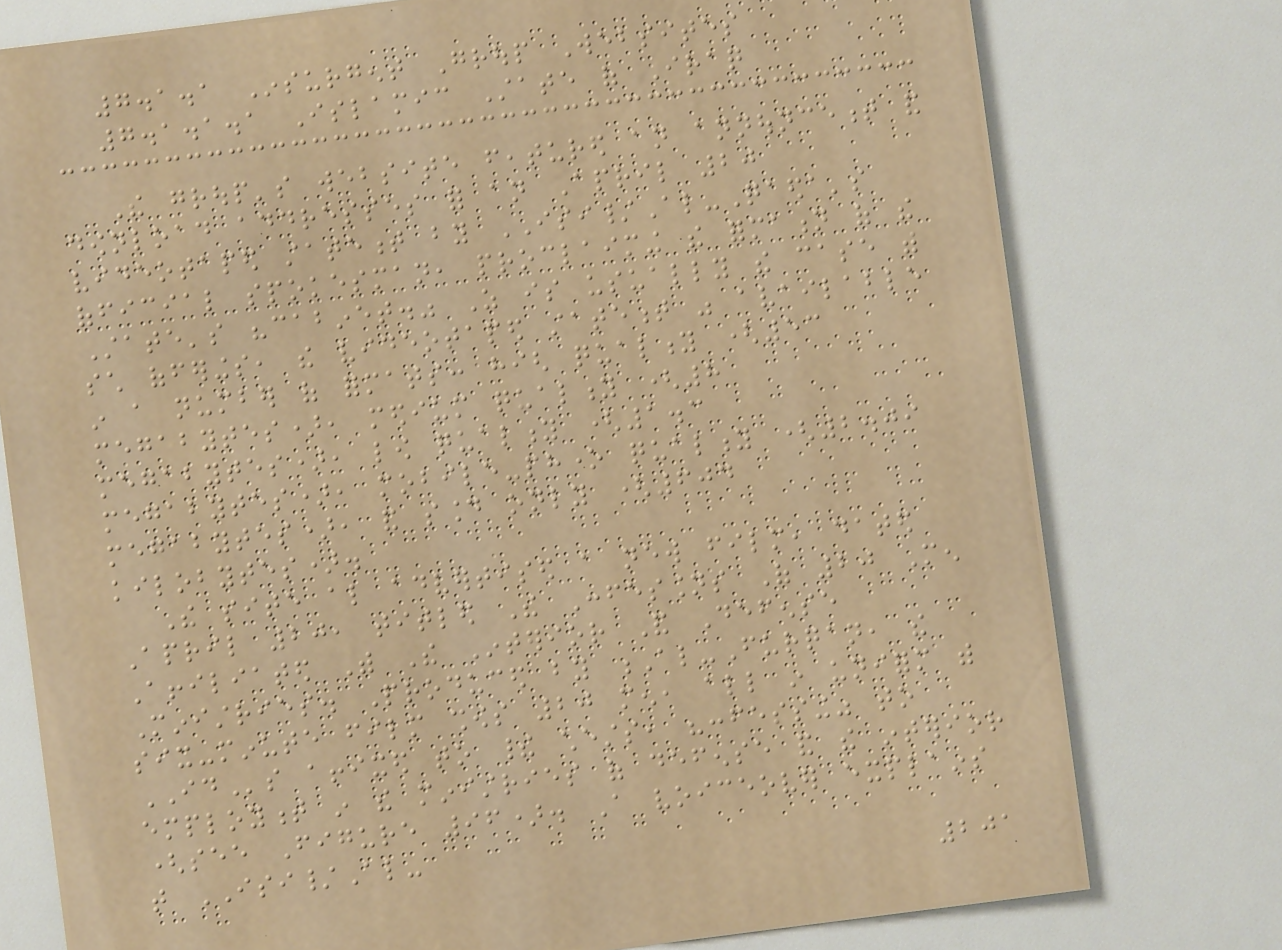7.1.1 Insurgent Group Websites
7.1.1.1 Islamic State of Iraq
The group's website featured an announcement and
download addresses for an April 20
videotaped statement by ISI/Al-Qaeda's
official spokesman, proclaiming the formation of the
State's "cabinet." As is usually the case with
such offerings, the videotaped statement was available
in a number of formats: high quality (53
megabytes), medium quality (8
megabytes), low quality (1.3
megabytes), mobile-phone quality (2.09
megabytes), and sound only (604
kilobytes).
The site also advertised a new film, dated
April 20, titled The Confessions Of 20 Men
Affiliated With The Interior And Defense
Ministries. Produced by Al-Furqan, the
six-minute film shows 20 men, all in uniform with
IDs affixed to their chests, "confessing" to
employment in the ministries of defense and the interior
(see Figure 96). A voiceover explains
that ISI/Al-
201
